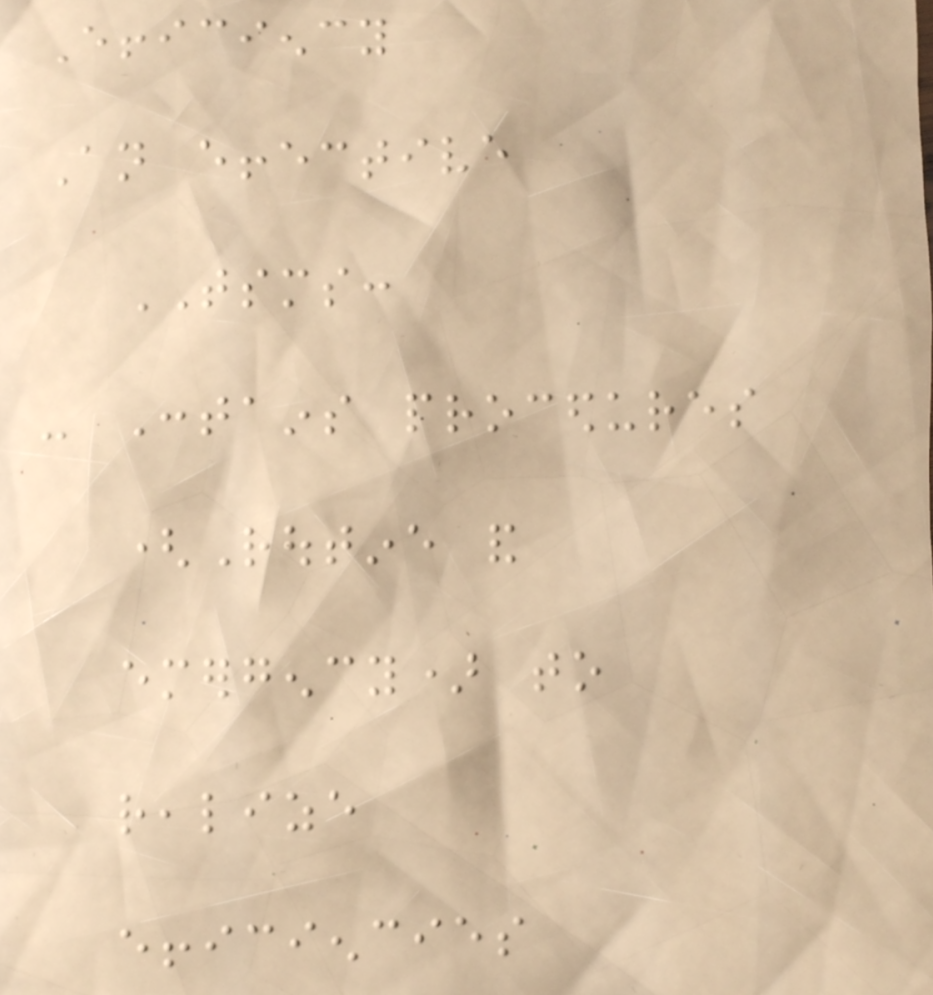Efficiency
An effective
TSMS:
- Contains procedures
(Routine and
emergency) to
realize
efficiencies
